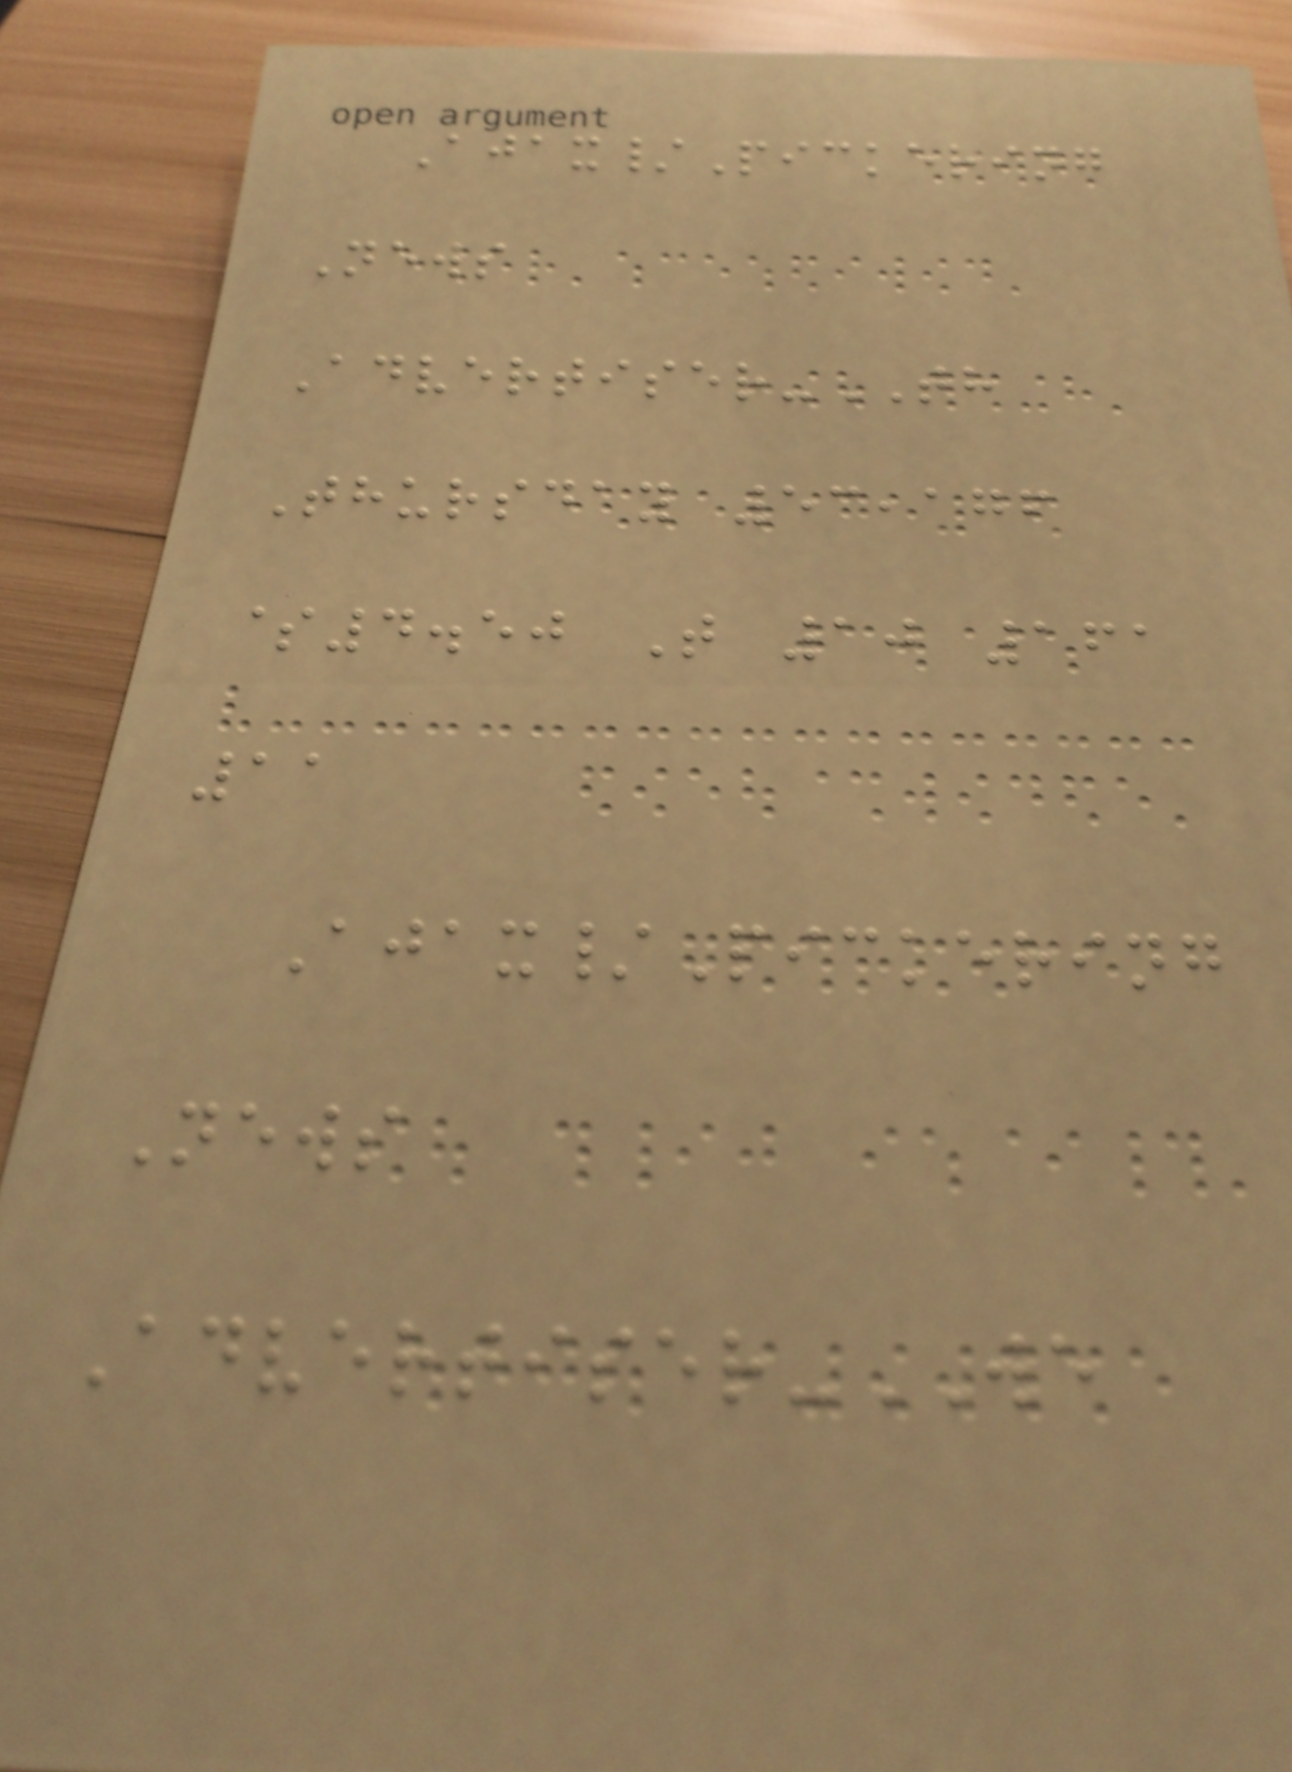Ajax/Pickering
News
Advertiser-TH
Thursday 53,176
$4.50 T 10 161
11
Ajax/Pickering
News
Advertiser-WE
